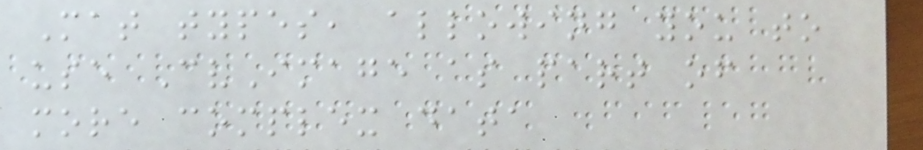Mat types, allowing you to
use CvImage as part of
more complex data
